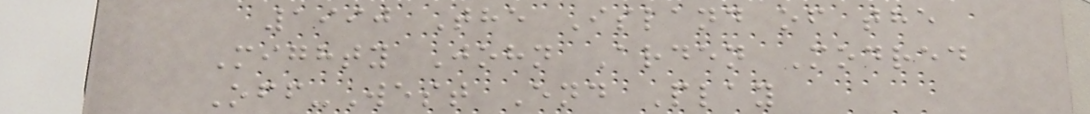1990 The Island of the
Mighty John Arden Modred
Off-West End Play
